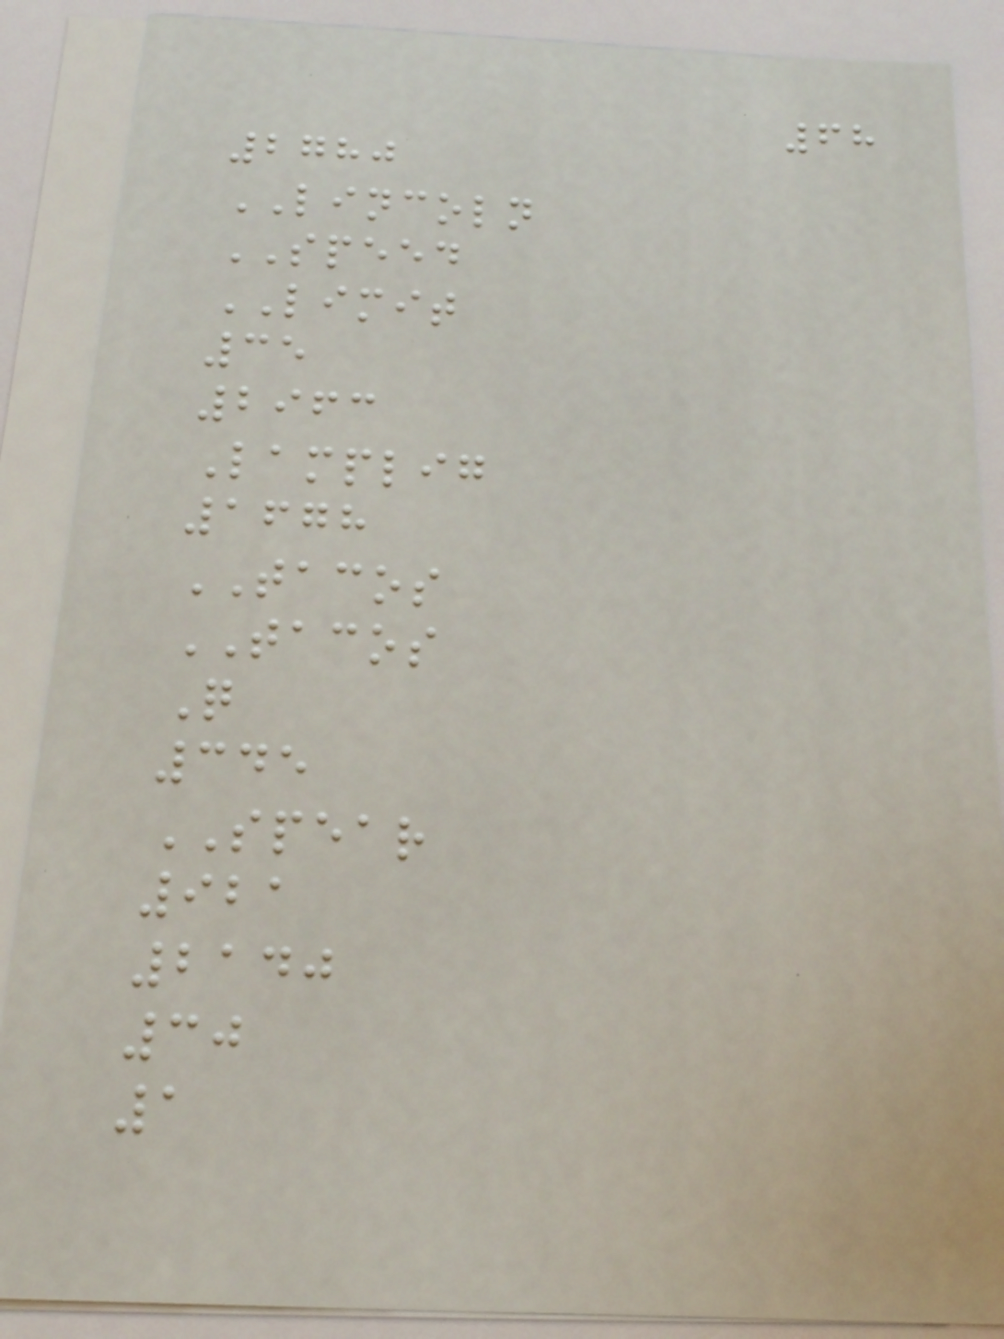68
2780
LINCOLN
SPEED
LIMIT
35
2963
Lamplig
1678
TACOS
TACOS
Q
345
SPEAR
921
2140
30
1
